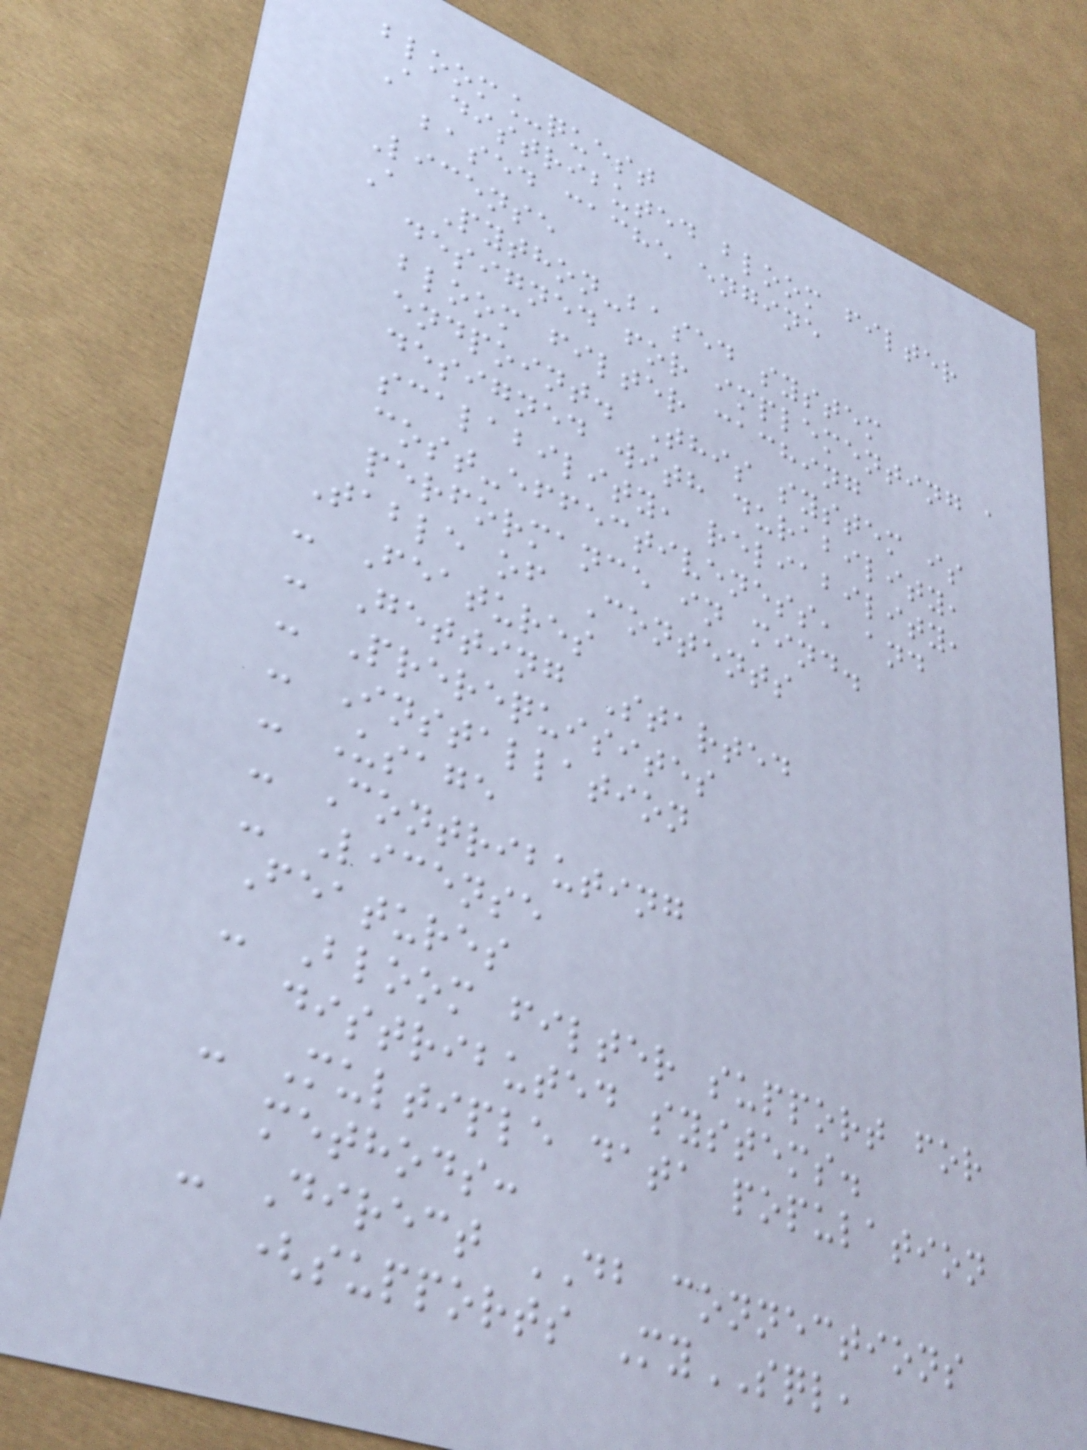bloom_quest
A distributed bloom filter
based cache engine
License
A Python-based system
designed for implementing a
bloom filter caching
endpoint. This system is
designed with durability,
scalability, reliability,
cost-effectiveness, and
performance in mind.
Table of Contents
- Features
- Getting Started
- Prerequisites
- Installation
- Usage
- Contributing
- License
Features
- Bloom filter support for
distributed systems.
- Multiple data population
methods:
- Direct DB connections
(supports MySQL,
